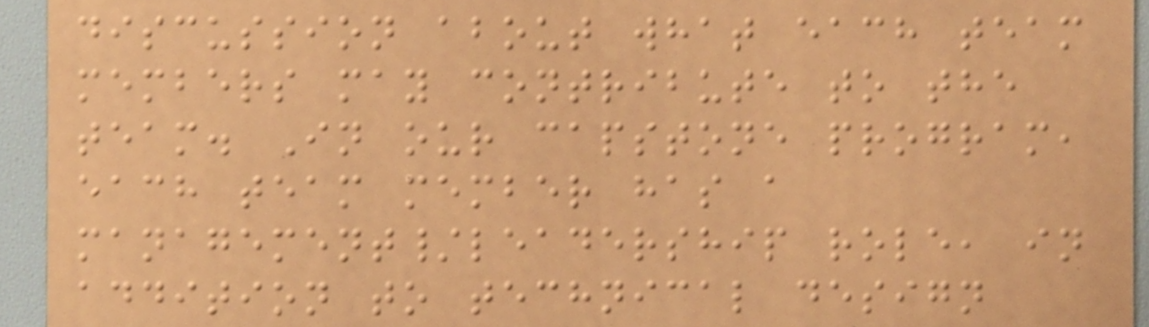discussion about what each team
members may contribute to the
team. In our capstone program,
each team member has a
management/leadership role, in
addition to technical design
